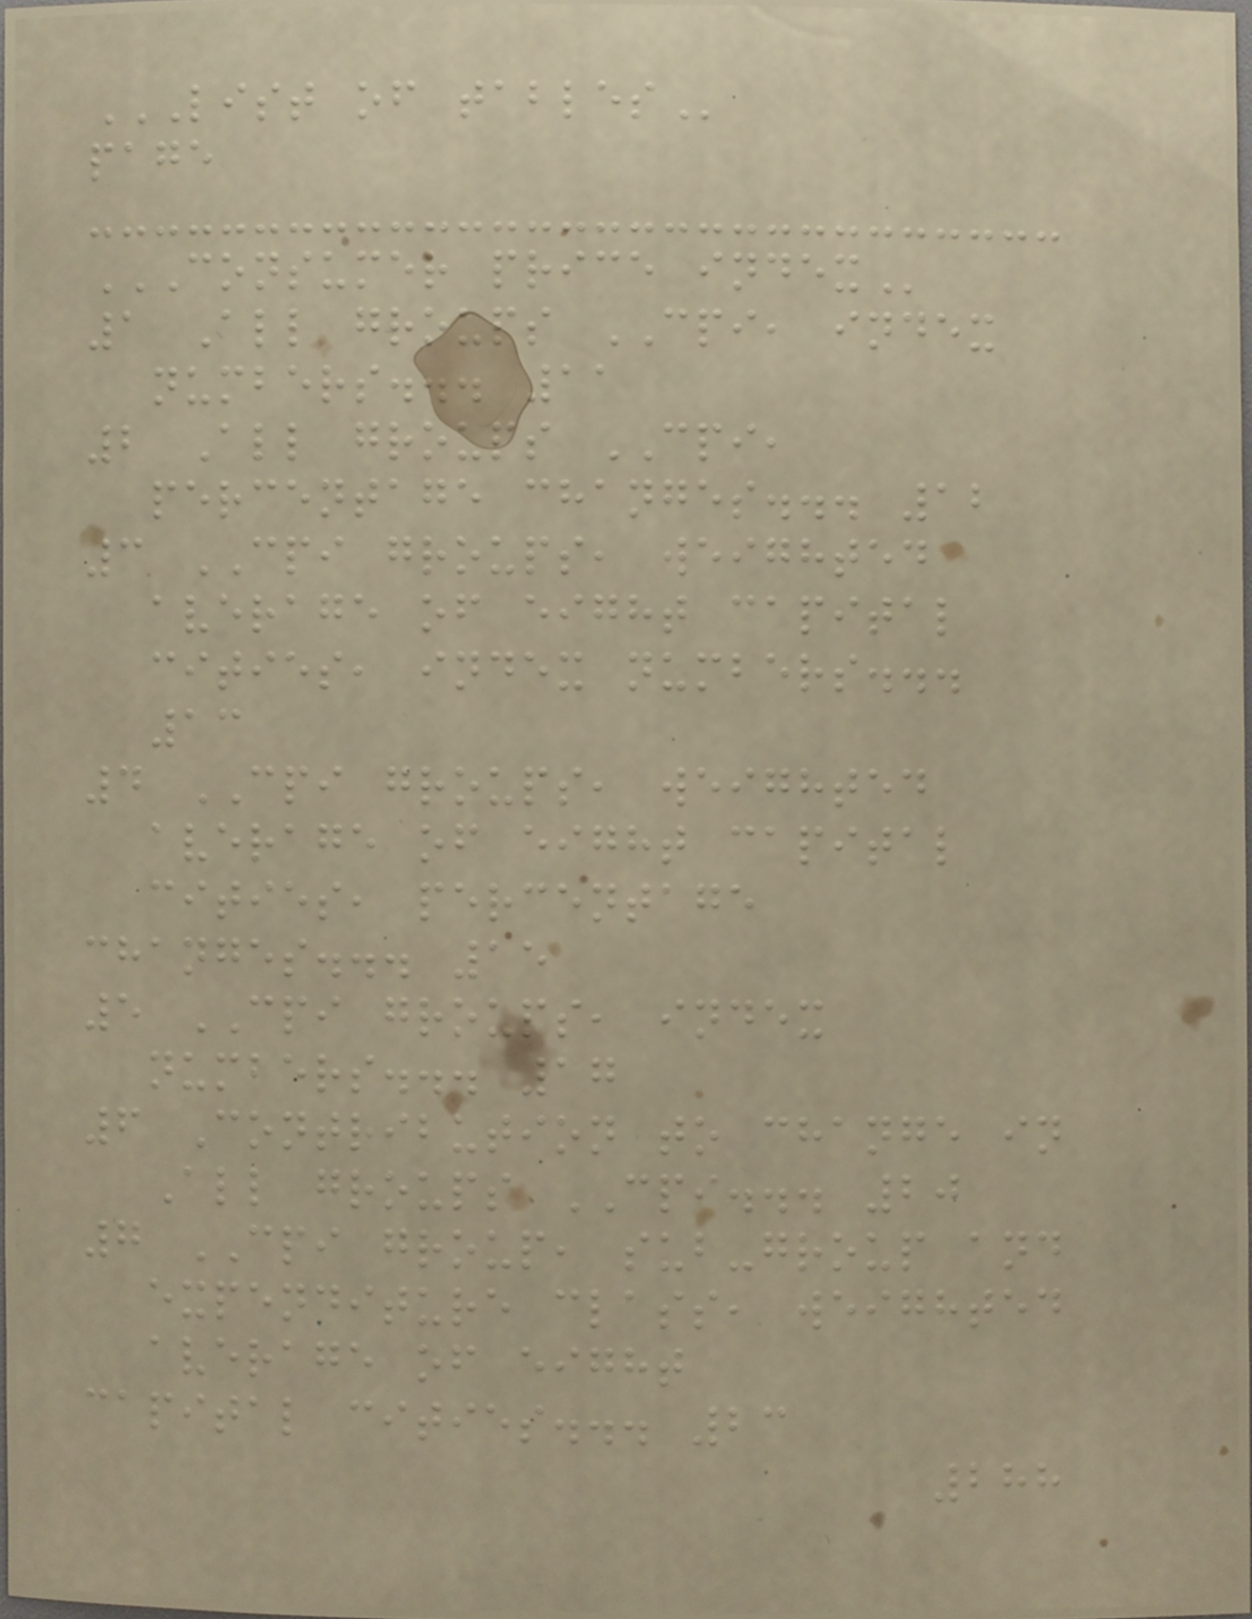LIST OF TABLES
page
CONSUMER PRICE INDEX
1 All groups CPI, index
numbers... 11
2 All groups CPI,
percentage changes... 12
3 CPI groups, weighted
average of eight capital
cities, index numbers...
13
4 CPI groups, weighted
average of eight capital
cities, percentage
changes... 15
5 CPI groups, index
numbers... 17
6 Contribution to change in
All groups CPI... 20
7 CPI group, sub-group and
expenditure class, weighted
average of eight
capital cities... 23
288
